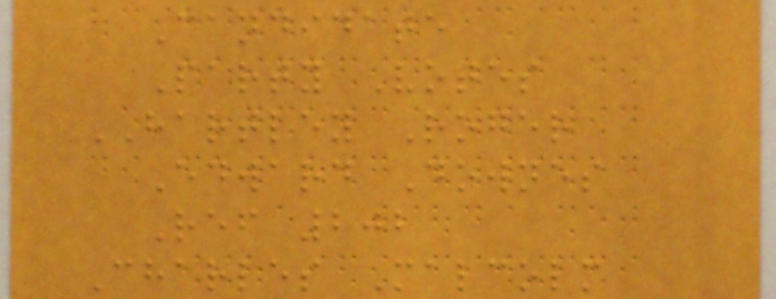Candidate
Party Votes
HARTLEY Roger
Edward Downes
Ref 202
Charles Malcolm
